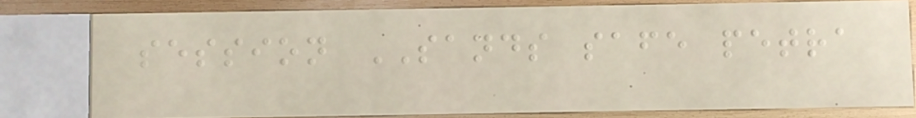session SANDS safe petra
